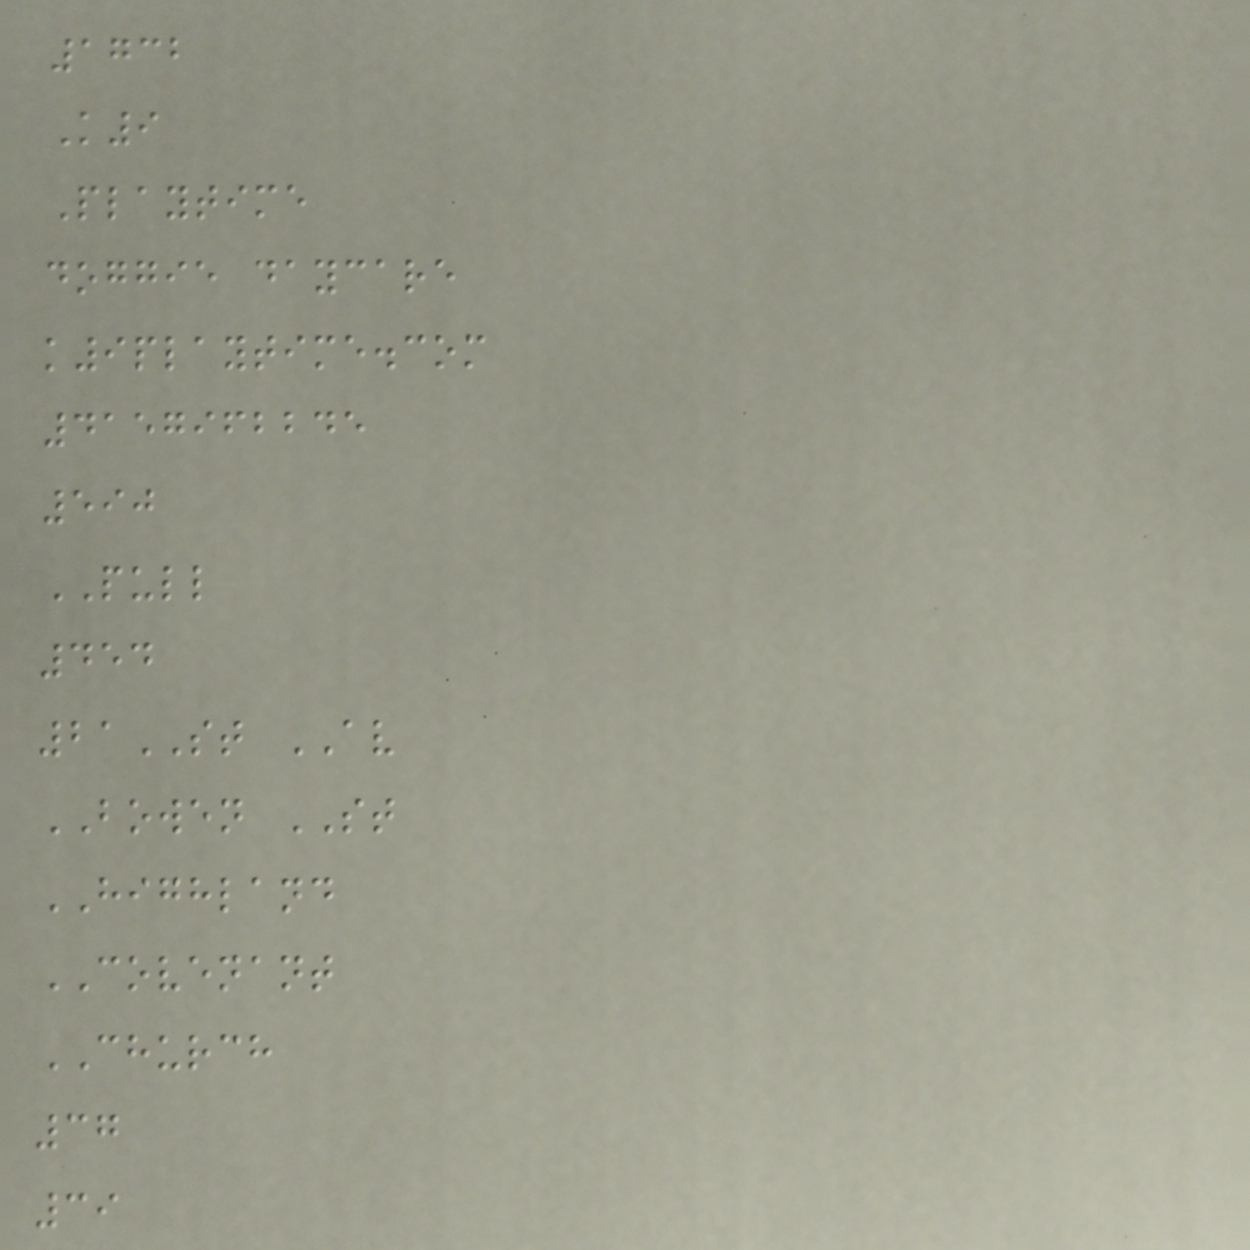1732
K9
Playtime
doggie daycare
k9playtime.com
4157962245
590
PULL
454
21ST AV
BOWEN ST
HIGHLAND
COVENANT
CHURCH
37
39
